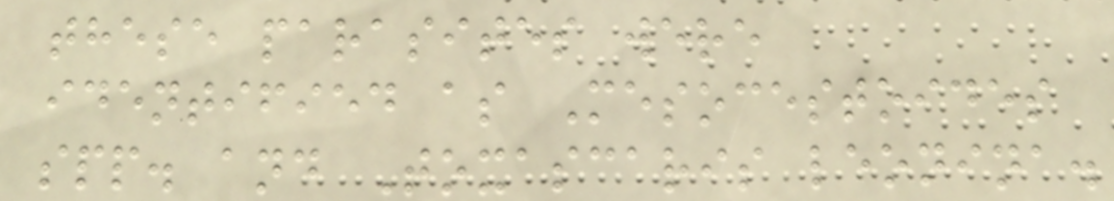these parasites were
identified as Mesocestoides
spp. and Toxascaris leonina.
